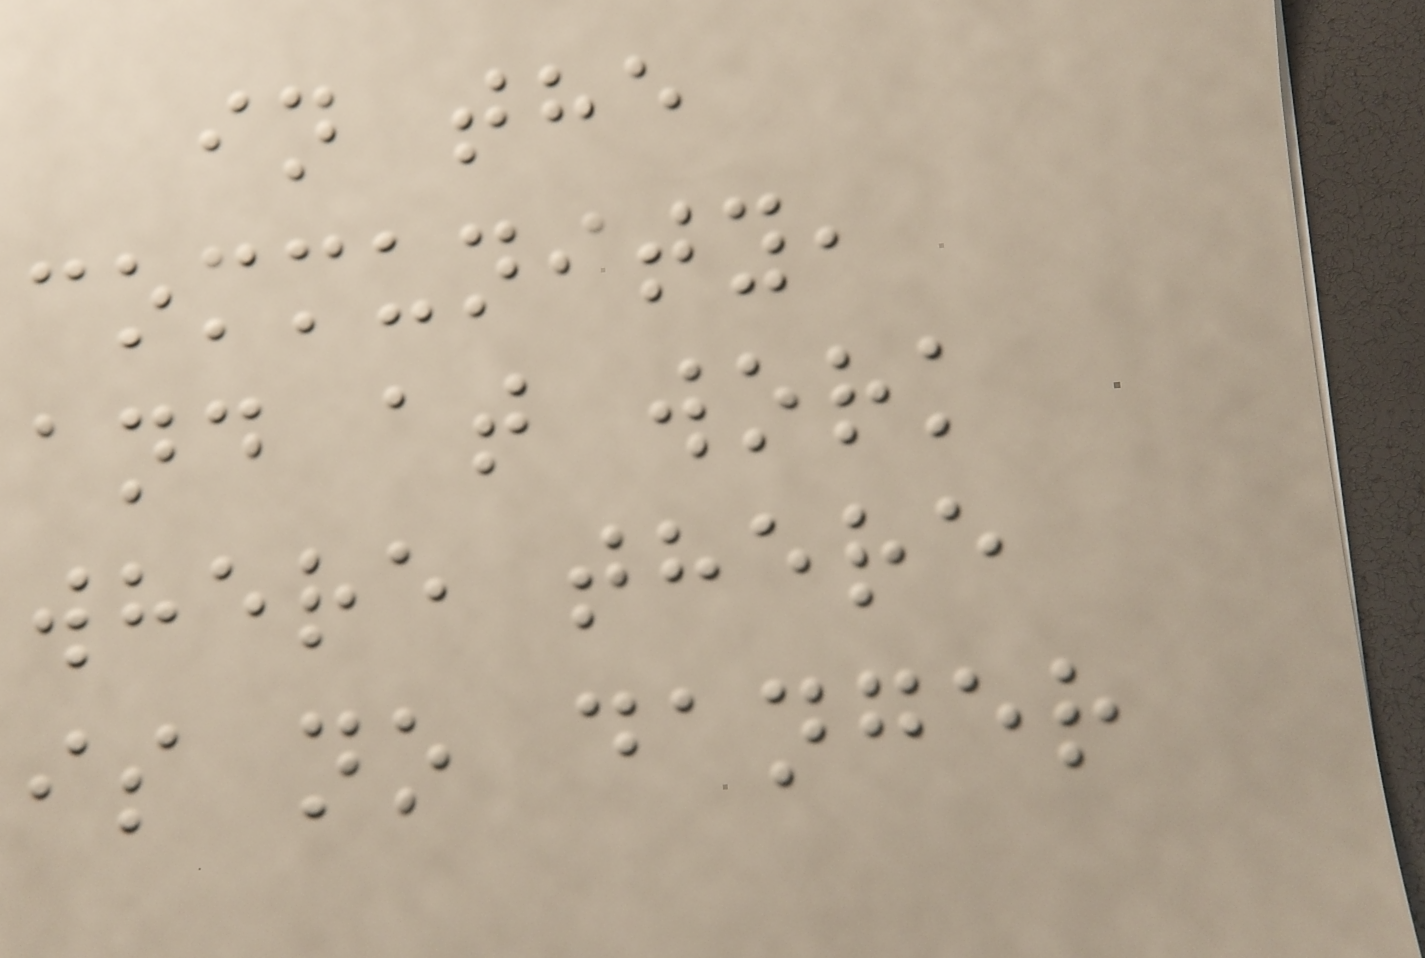in the
community,
and at work
where there
is no danger
